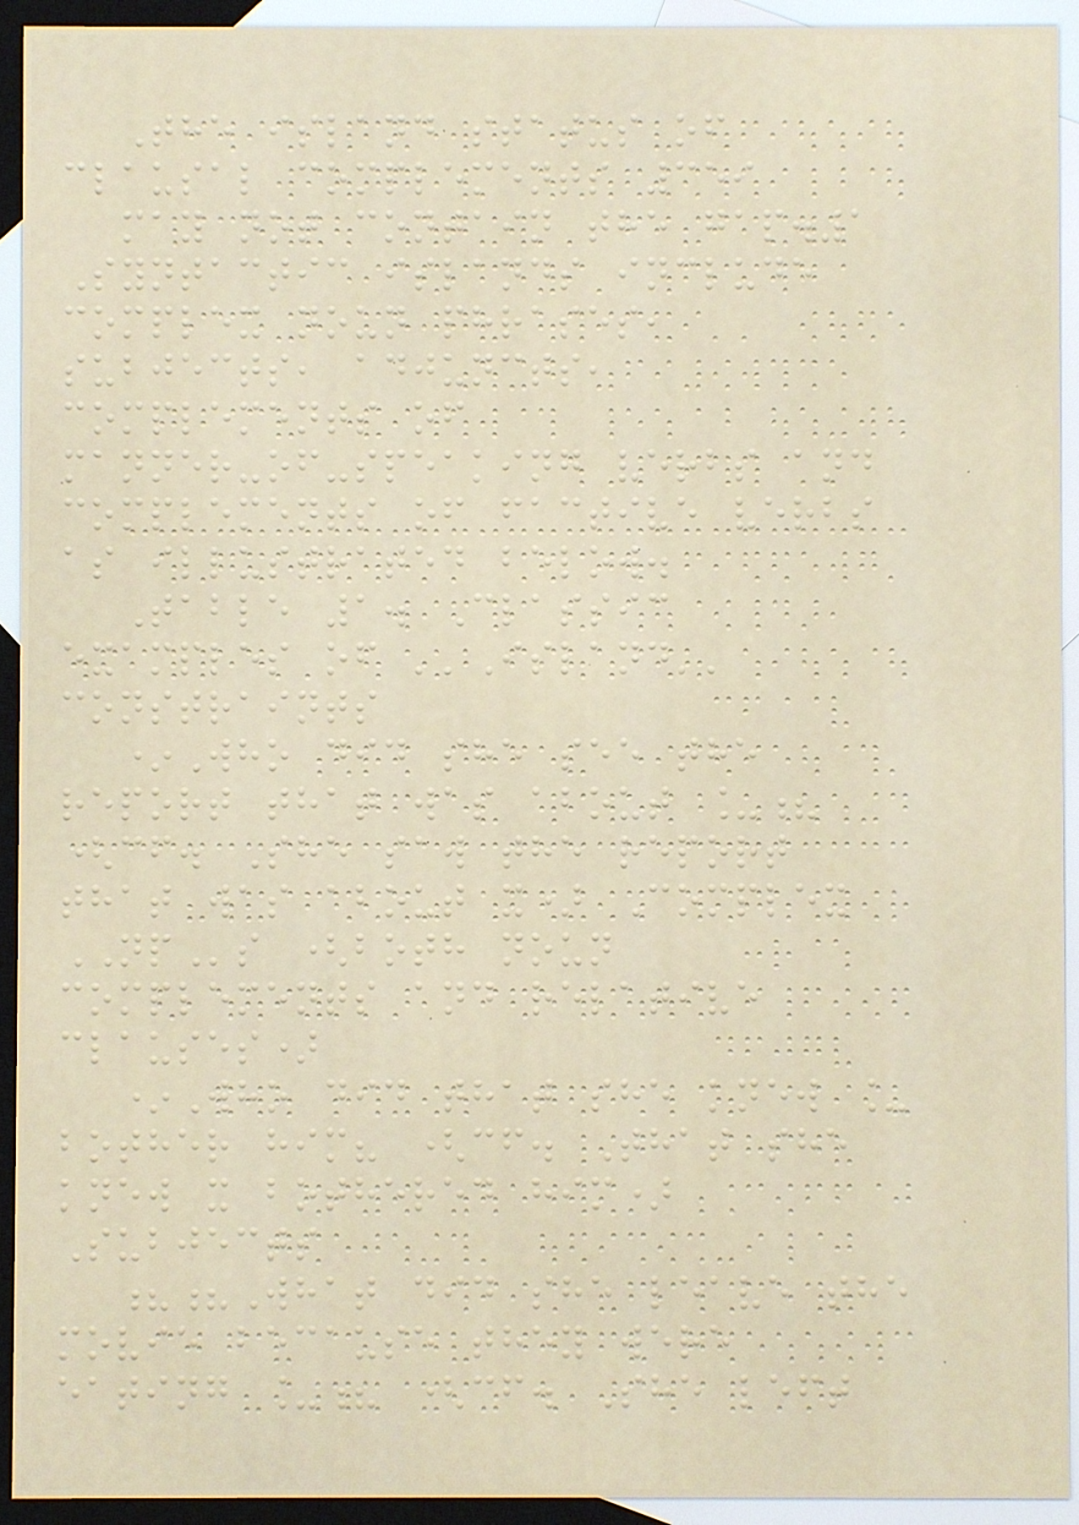The island status of
clausal complements 359
may not contain the gap.1
Syntactic islands include
complex noun phrases,
subjects, adjuncts,
complements of
manner-of-speaking verbs and
complements of factive verbs
as illustrated below.
Table 1. Classic
examples of ''Island''
constraints
*Who did she see the
report that was about _?
(cf. She saw the report
that was about x) Complex
NPs (both noun
complements and relative
clauses)
*Who did that she knew _
bother him? (cf. That she
knew x bothered him)
Subjects
??What did she leave the
movie because they were
eating _? (cf. She left
